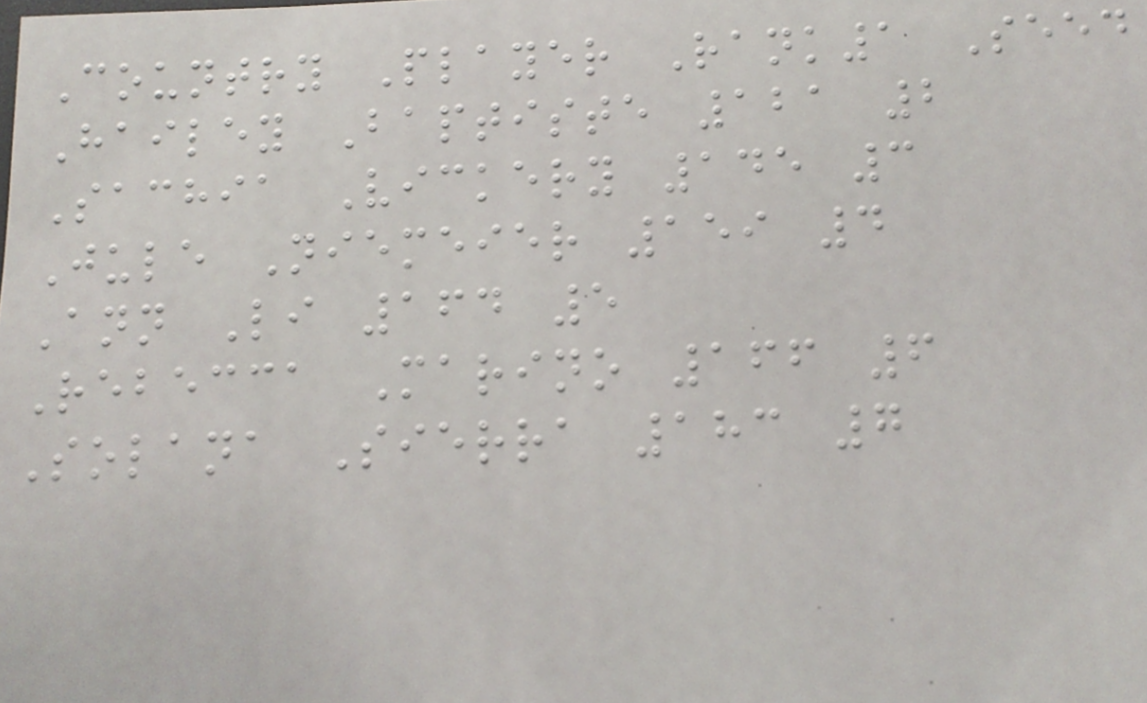Country Player Rank1 Seed
Hailey Baptiste 121 2
Sachia Vickery 145 3
Jule Niemeier 159 4
Ann Li 164 5
Rebecca Marino 166 6
Solana Sierra 183 7
